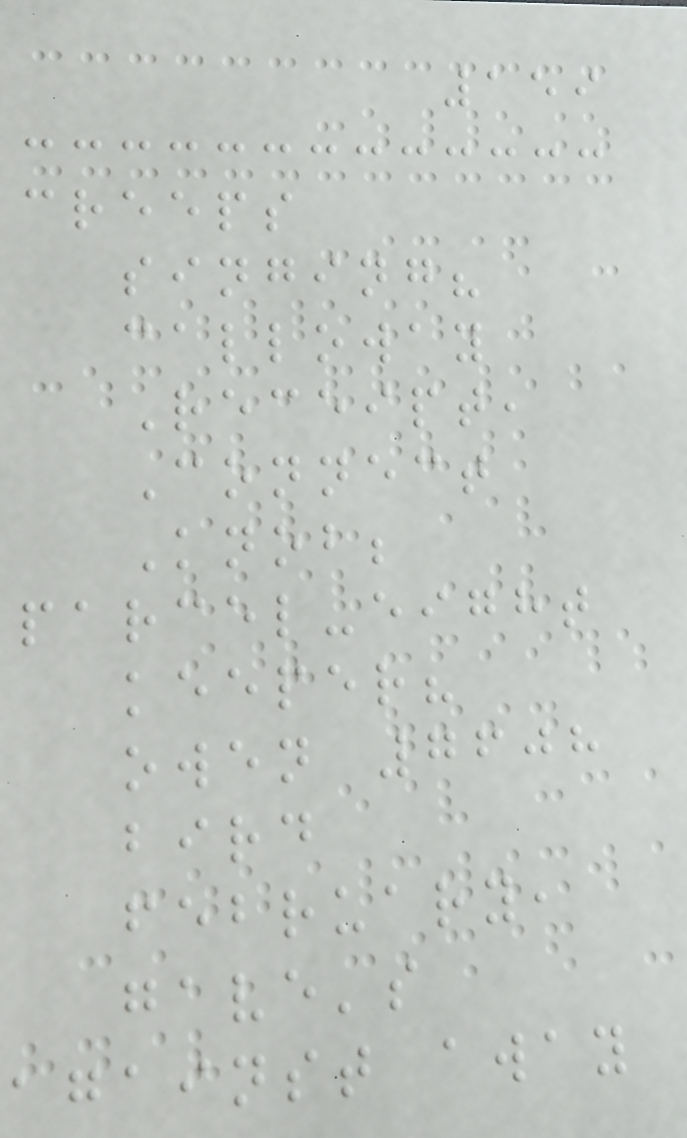159
creeps
singing?
calloway
Receipt,
Connect
Knob;
parcel-eight
keeper?
owen 7608
bird
february,
gave's
against away
